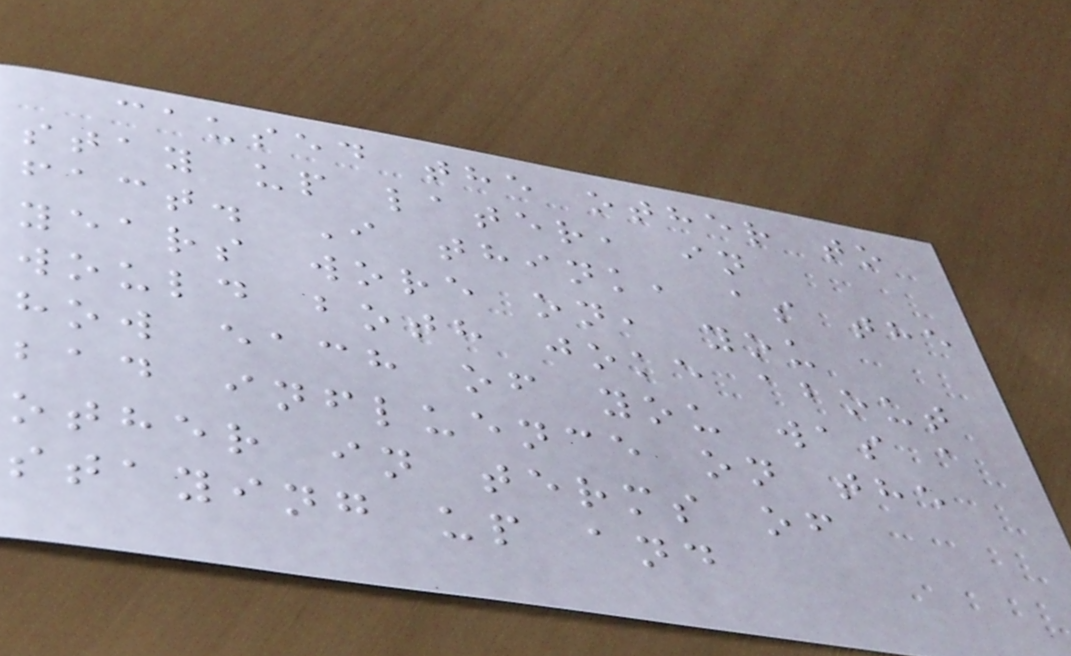caused the other to
stay up later, in
fact. I think, as the
years wore on, you
would both joke about
how each of you was a
bad influence on the
other in terms of
staying up and
